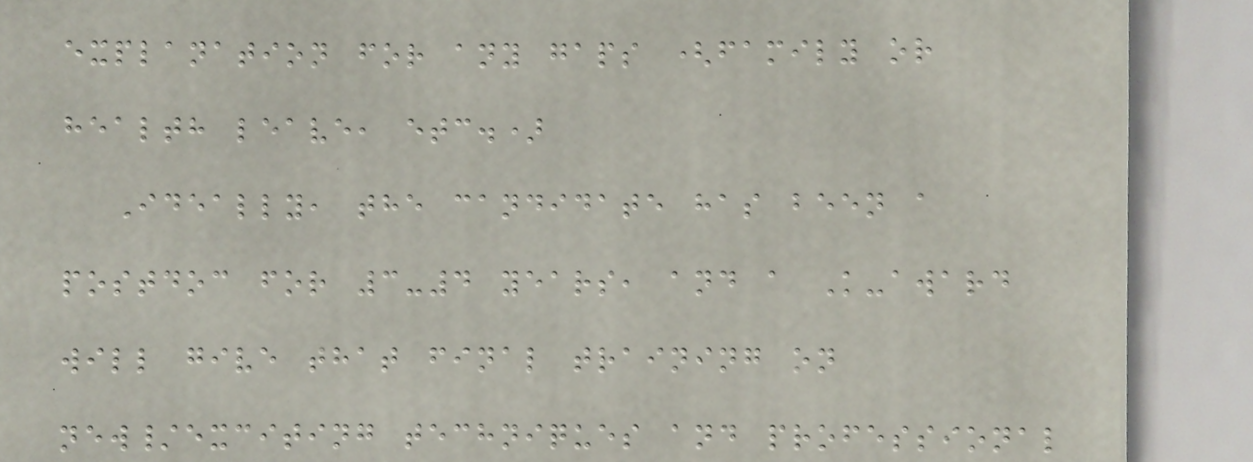explanation for any gaps (family or
health leave, etc.)
Ideally, the candidate has been a
postdoc for 3-4 years, and a K-award
will give that final training on
new/exciting techniques and professional
